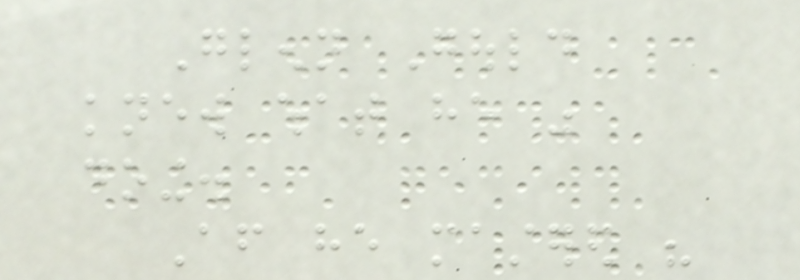Glenn Gould
knew what he was
doing.
After he mastered his
